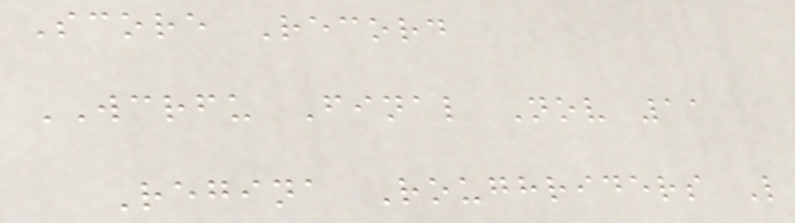Score Record
WCRFU Final Nov 11
Regina Roughriders L
